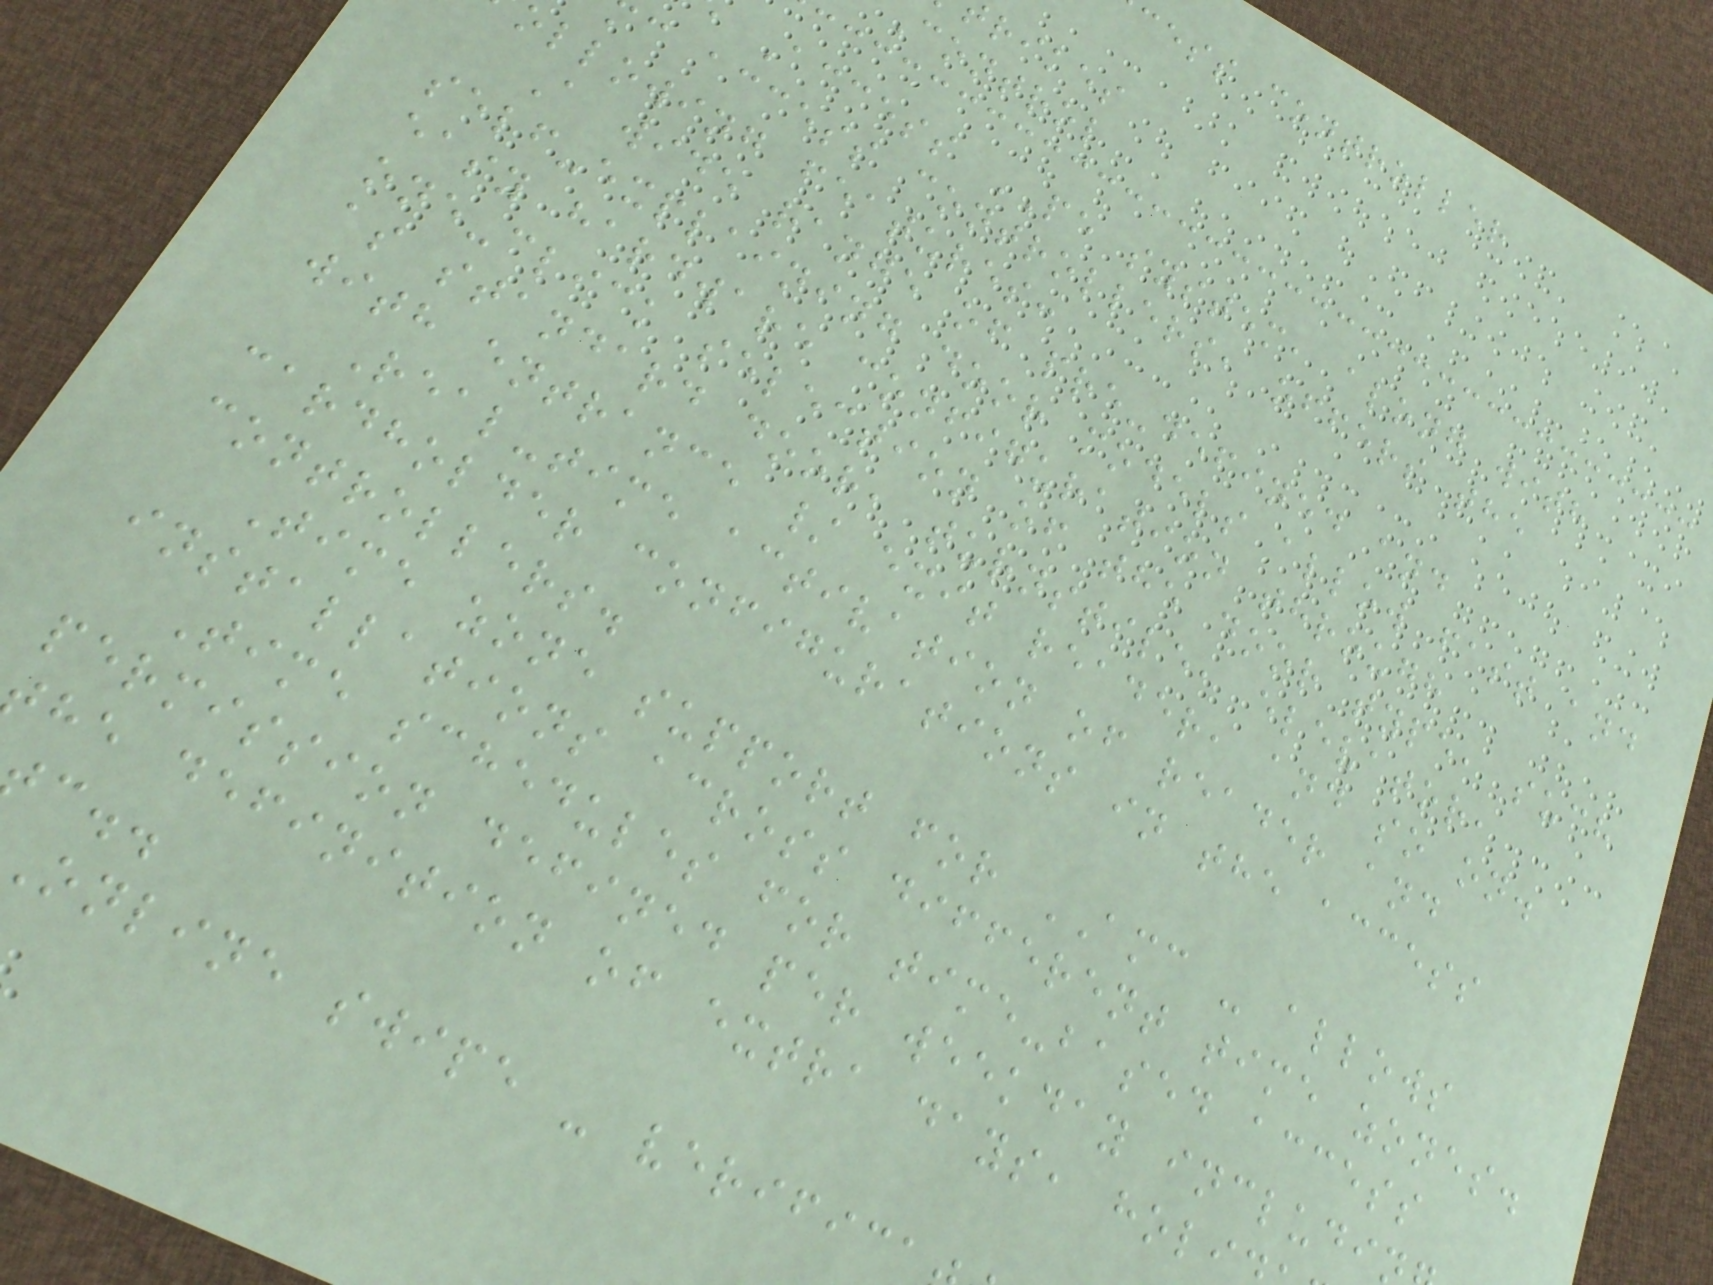cess controller
rikes
Control
Access PE system, along with
c access controllers, offers the
ollowing features:
A wide range of pre-defined and
self-explaining door models allow fast and
easy hardware configuration through
one-click selection of the door type, such
as standard door, turnstile, elevator,
with entrance / exit reader, and so on.
Real-time activation of reader and
cardholder configurations in the access
controllers.
Time zone support for AMC - allows
installations across different time zones.
Time schedules for time-based access
permission defined per weekday includi
he definition of extra days, holi
online swipe - verifica
